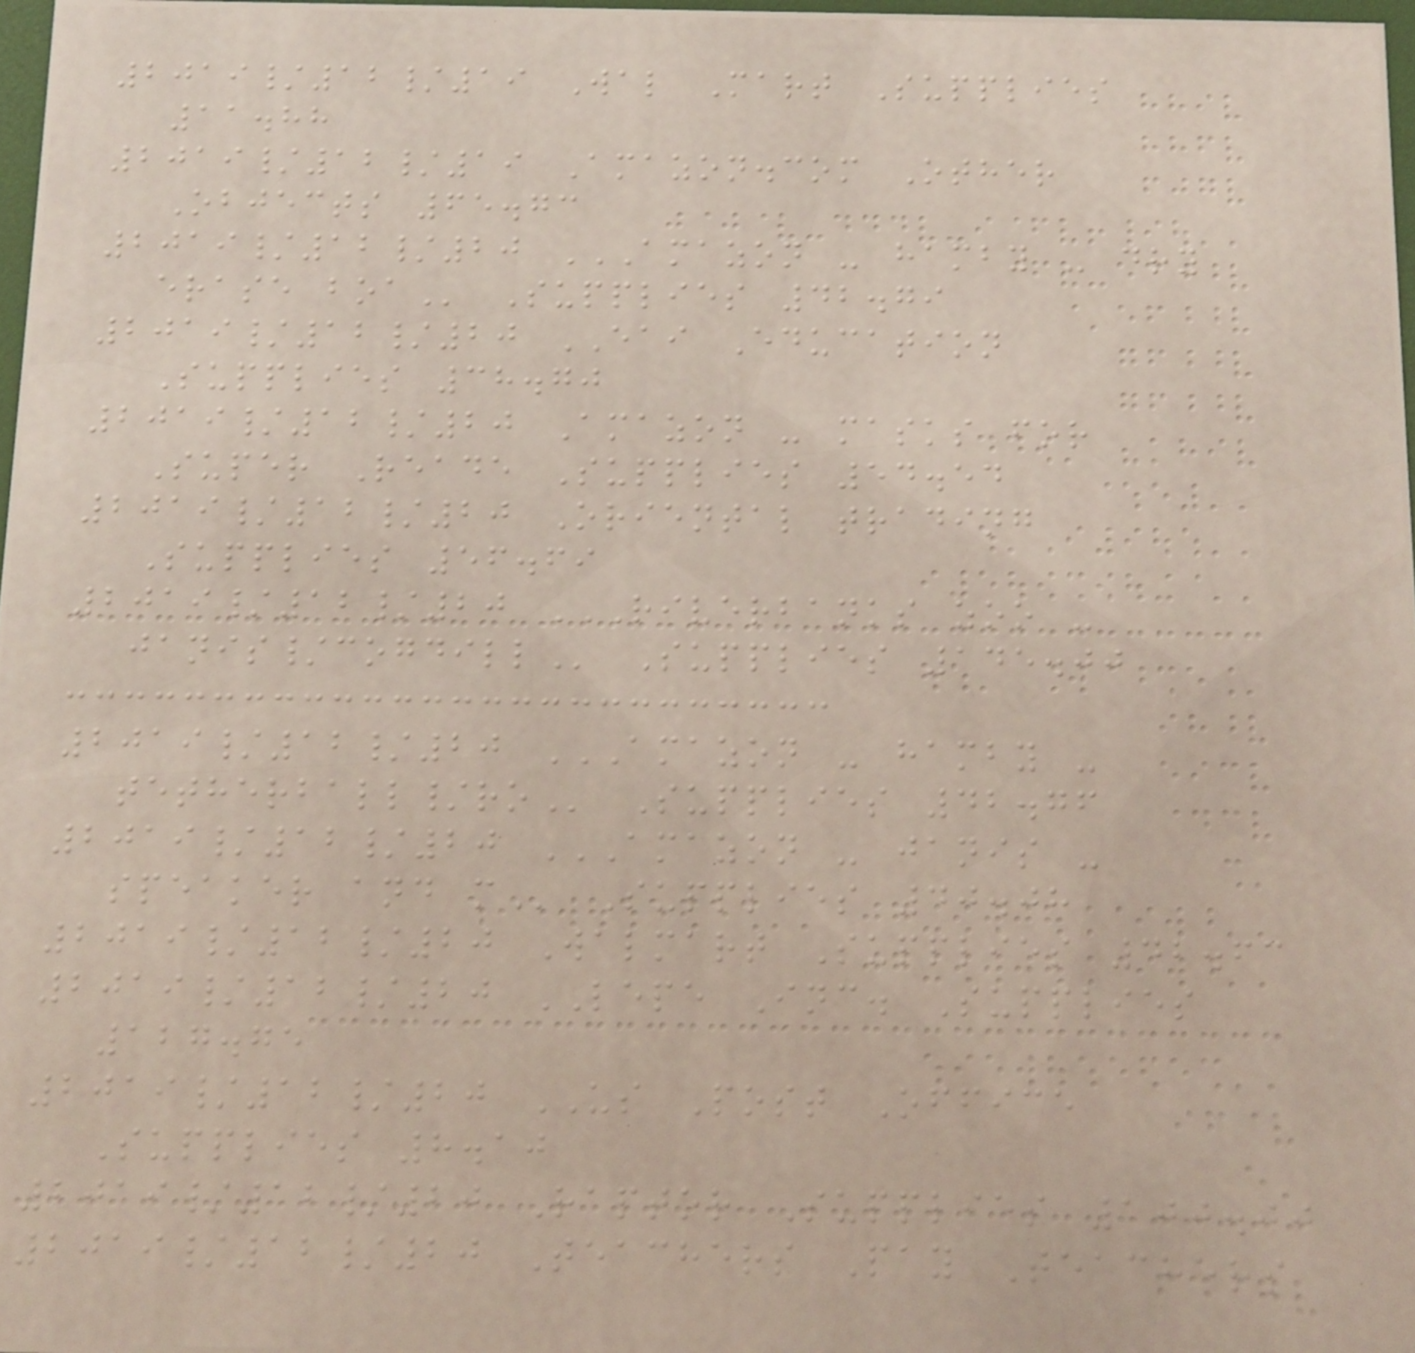2019/12/19 Wal Mart Supplies
11.88
2019/12/19 Amazon.com Other
Objects 65.73
2019/12/20 AMAZON - HAMBY - DRY
ERASE BOA Supplies 42.79
2019/12/20 EAI Education
Supplies 38.70
2019/12/20 Amazon - masks for
Super Reade Supplies 54.54
2019/12/20 Oriental trading
Supplies 56.69
2019/12/20 RIVERBANKS ZOO -
JANIS/COGDILL Supplies 145.00
2019/12/20 AMAZON - HAMBY -
TETHERBALL/RO Supplies 42.76
2019/12/20 AMAZON - JANIS -
SPEAKER AND M Supplies 40.08
2019/12/20 Walmart Supplies 42.63
2019/12/20 LEPE Inc. Supplies
127.75
2019/12/20 US Post Office
Supplies 8.10
2019/12/20 Raptor Supplies 100.00
2019/12/20 Teachers Pay Teachers
